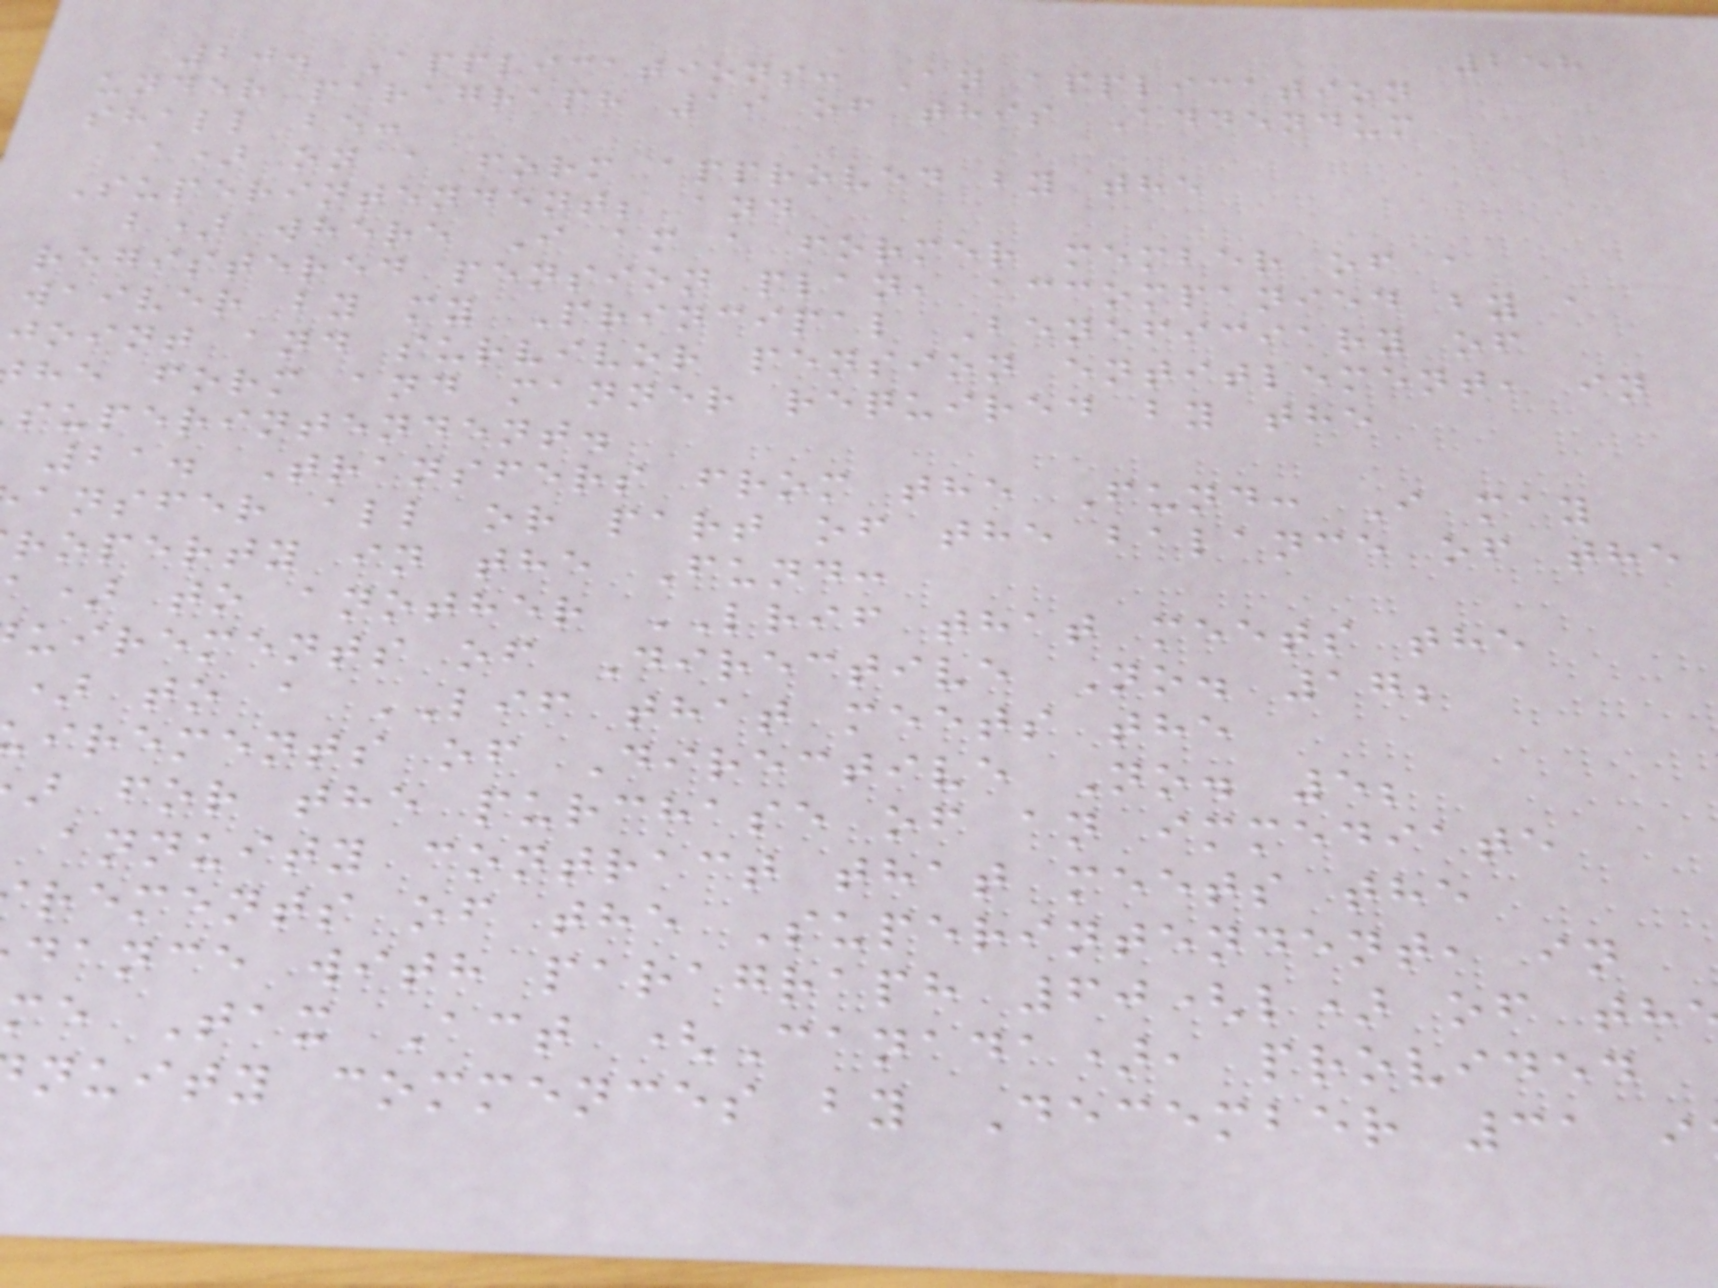258
20. Applications: An application
under paragraph 19 of this Addendum
shall be:
a) on a form approved by the
Superintendent; and
b) where I am a former member of a
registered pension plan, accompanied by a
waiver by my Principal Beneficiary of
joint and survivor pension entitlement, in
he form and manner required by the
superintendent.
21. Transfers from the Fund: I may
ansfer all or part of the balance of the
roperty in the Fund:
) to another LRIF that meets the
uirements of Directive No. 17;
) to a LIF that meets the
irements of Directive No. 5;
for the purchase of an immediate
annuity contract that meets the
rements of the Superintendent, in
dance with paragraph 60(l) of th
me Tax Act (Canada), provided
nuity commences by December 31 i
